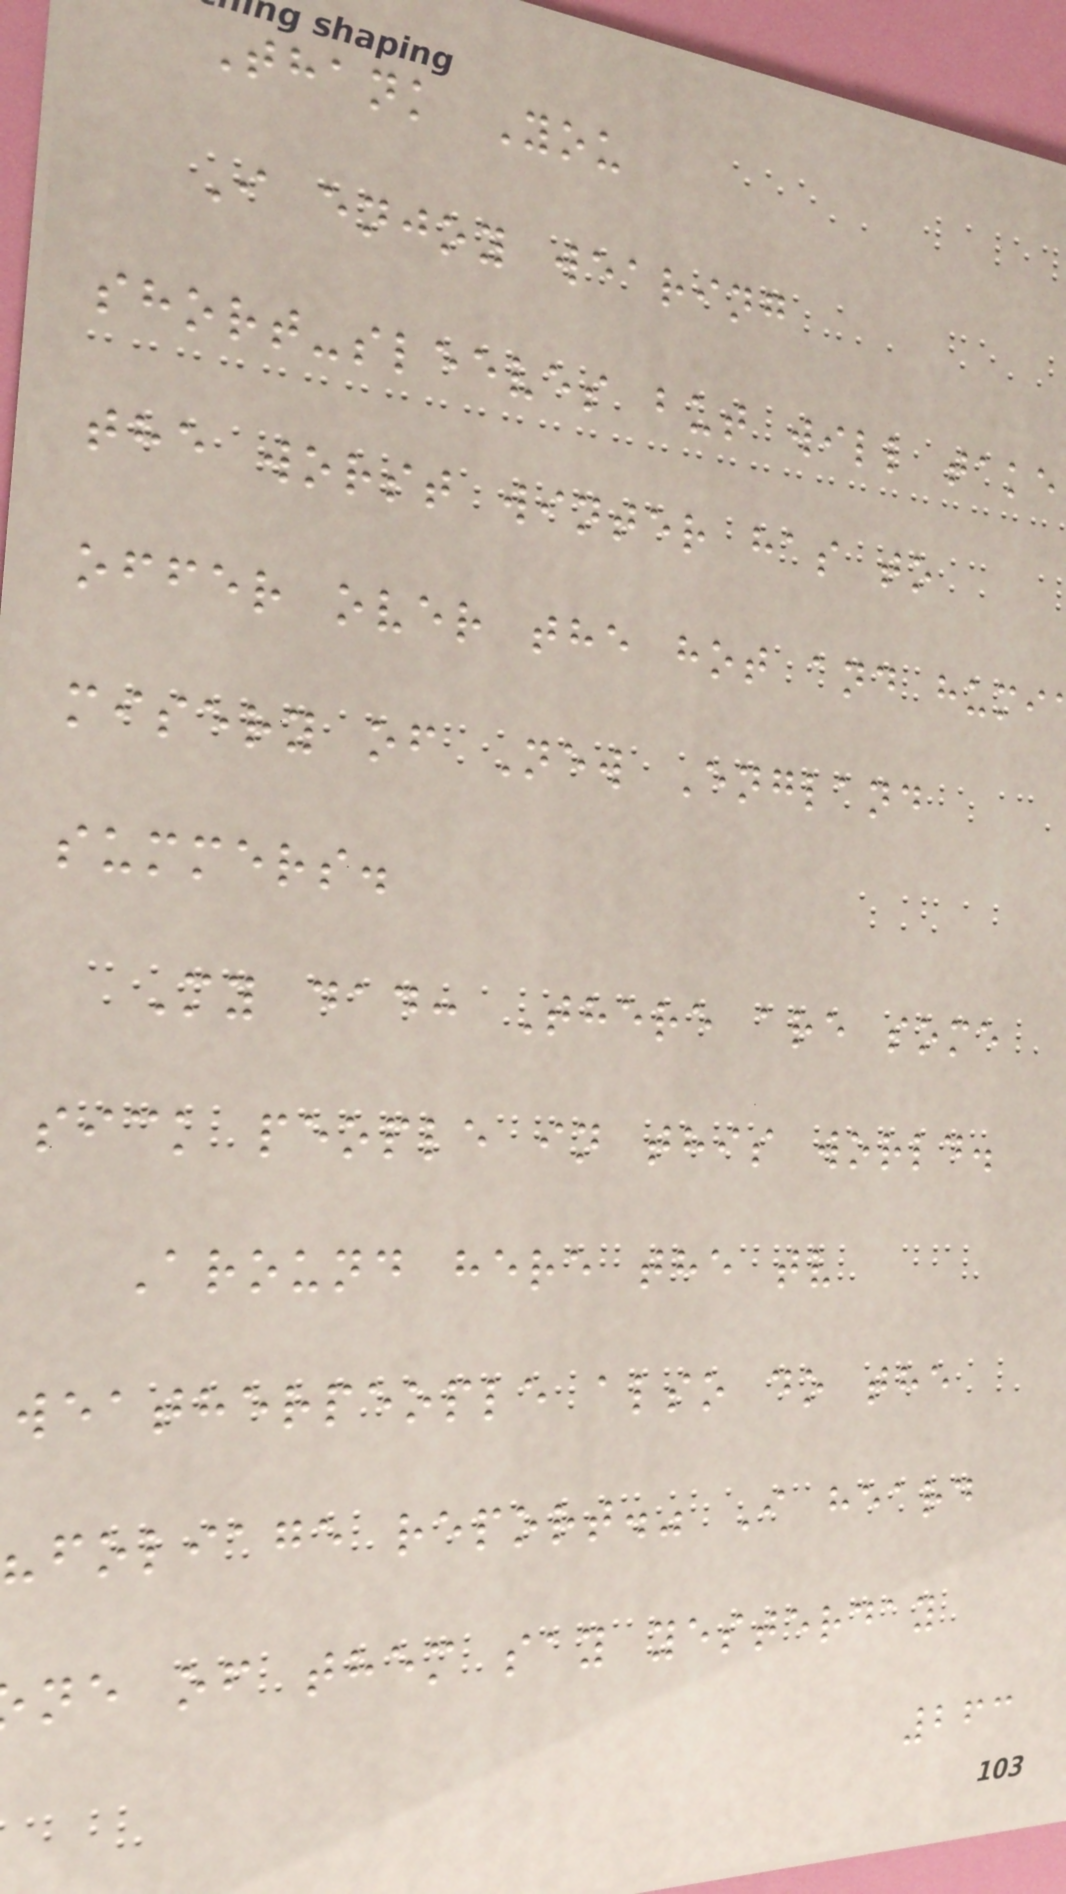Thank You
I enjoy wearing
short-sleeves but will take
the worst winter has to
offer over the hot and humi
misery of New England
summers.
My dad: There are some
sick people in this world.
Around here the tv
weatherpeople also do the
"foliage report." I heard
ne of them say yesterday
263
